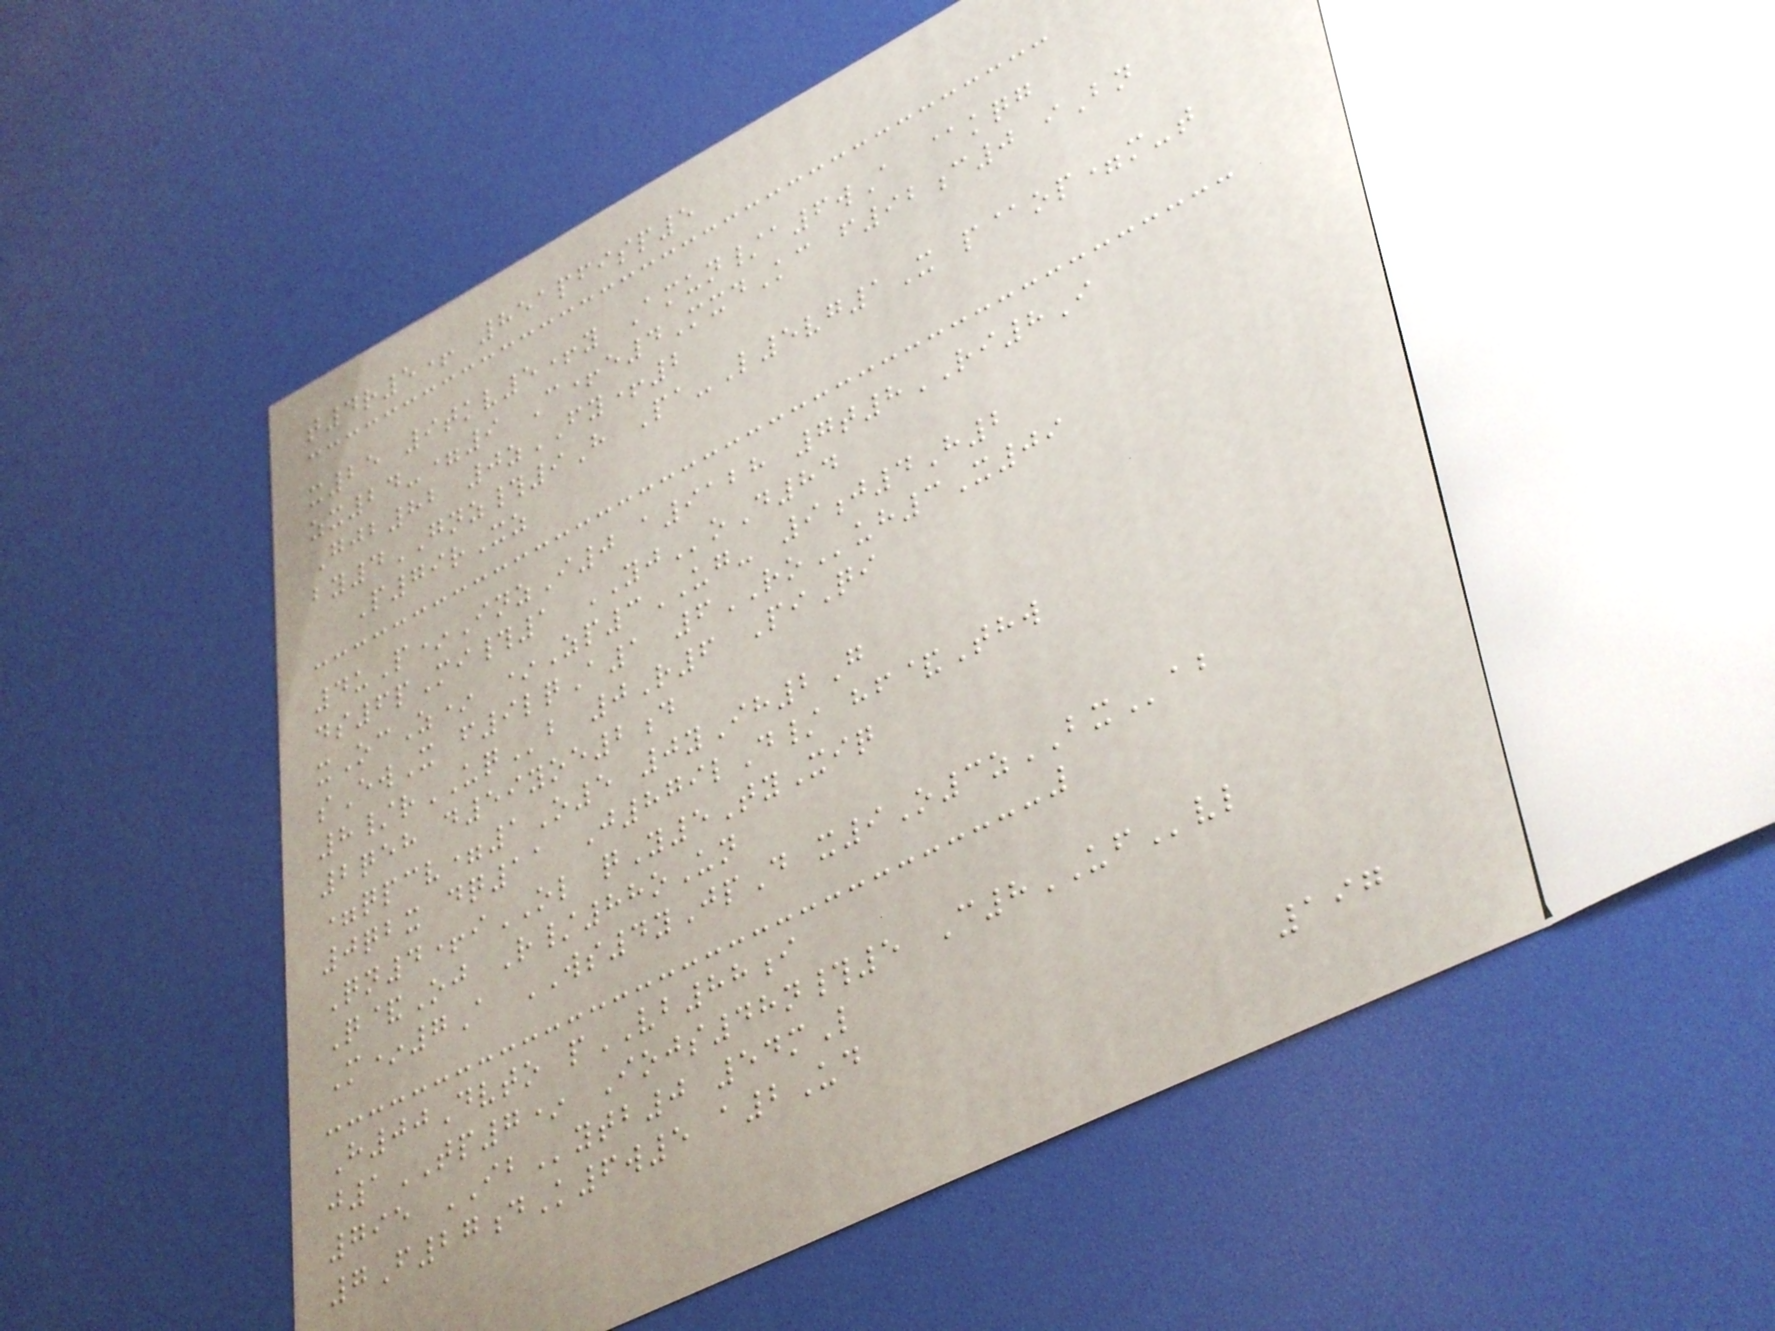t4r5+ 851pfisp5
x25 9tkv5+y Amun/a6wA @kqg
zx24-=9 C+e4MxdKc f92c0 iBn
Gjb82 0zFY+2
by4GNZ#9H Pa-L5vg1X p@op=m-t
P79rXz
4uP*InzI0 a9128 7t8RI8I
ds6pMi#1 YJoD84
xOcZ* *Zp3UG- 9j4H2
sEwX f9lqA1 6ROuh3X09
8/rUQb 0R6 PiQi
2qeh d59yoe2d
=qpcv=1O5 0yIh2G
0qbx dq11 J879lD/ hf&Thw
Qn4+iOL qY5TyXiq
Q&Oj R/88oUn
M*7A WS4yJpD x9O3zBXab
H00Dvto pVB88i
j1TP7* Iojs48n#5 C8UFvl
795 IBytb0 54mL
7F27dK6w5 a2Ud
197
